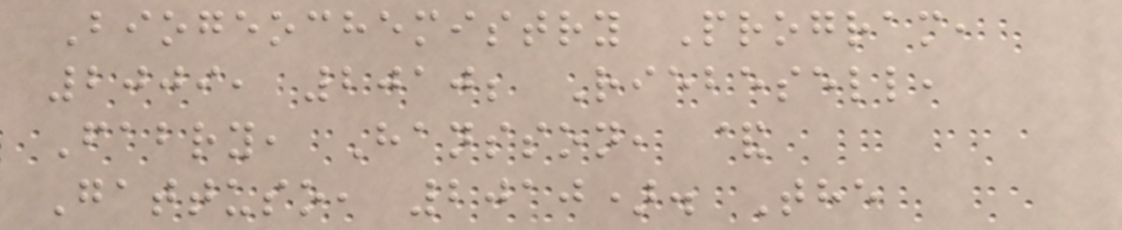Biogeochemistry Program,
2009, 2010; Riebesell,
Fabry, Hansson, &
Gattuso, 2010). The
